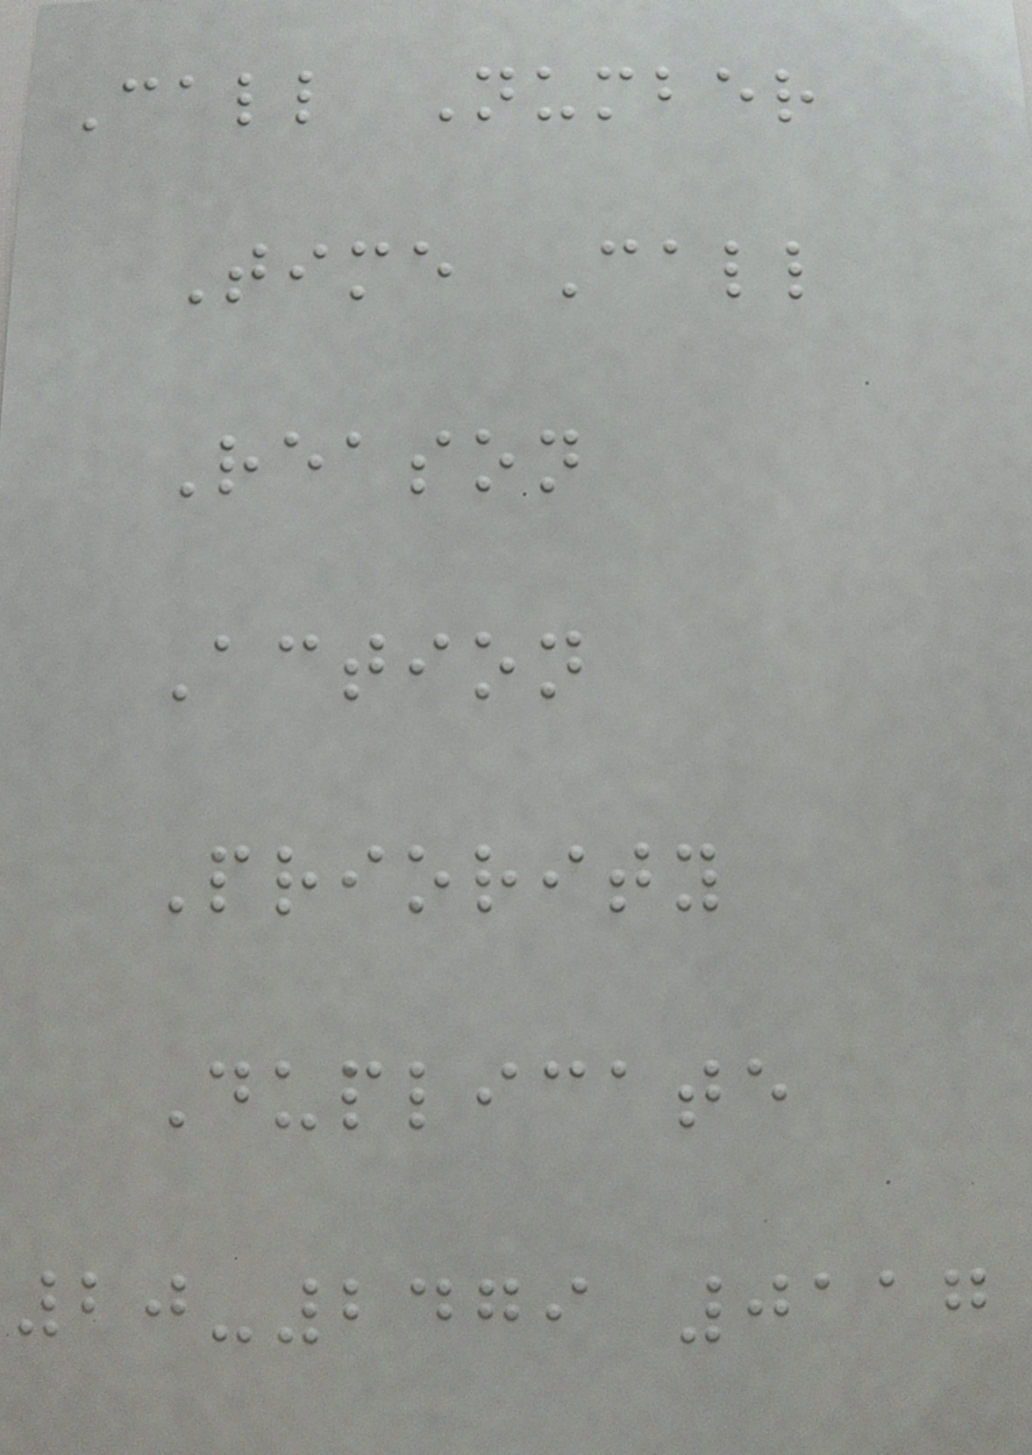Call Number
Time Call
Reason
Action
Priority
Duplicate
20-2479 0117
